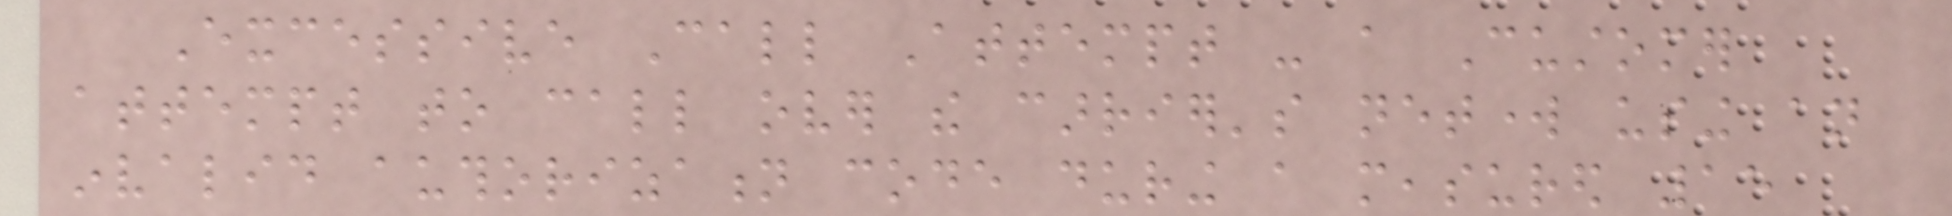Excessive Call Attempt - a Customer
attempt to call over the carrier's network using an
invalid authorization code during a measured 15
